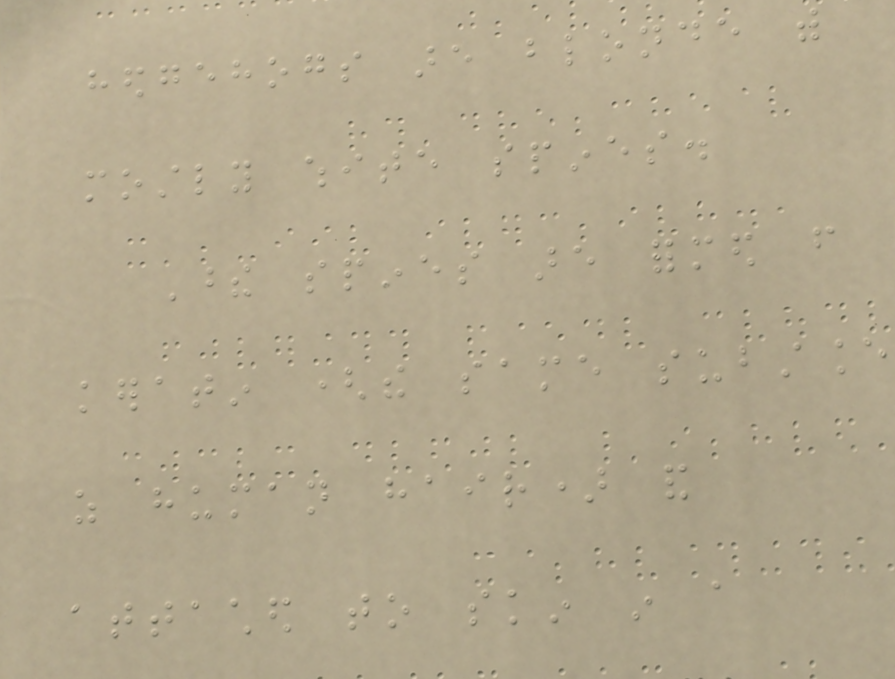hedgehogs are blonde with
mostly white spines.
These spines are formed from
keratin (the same substance
as human hair) and
attached to skin in a
